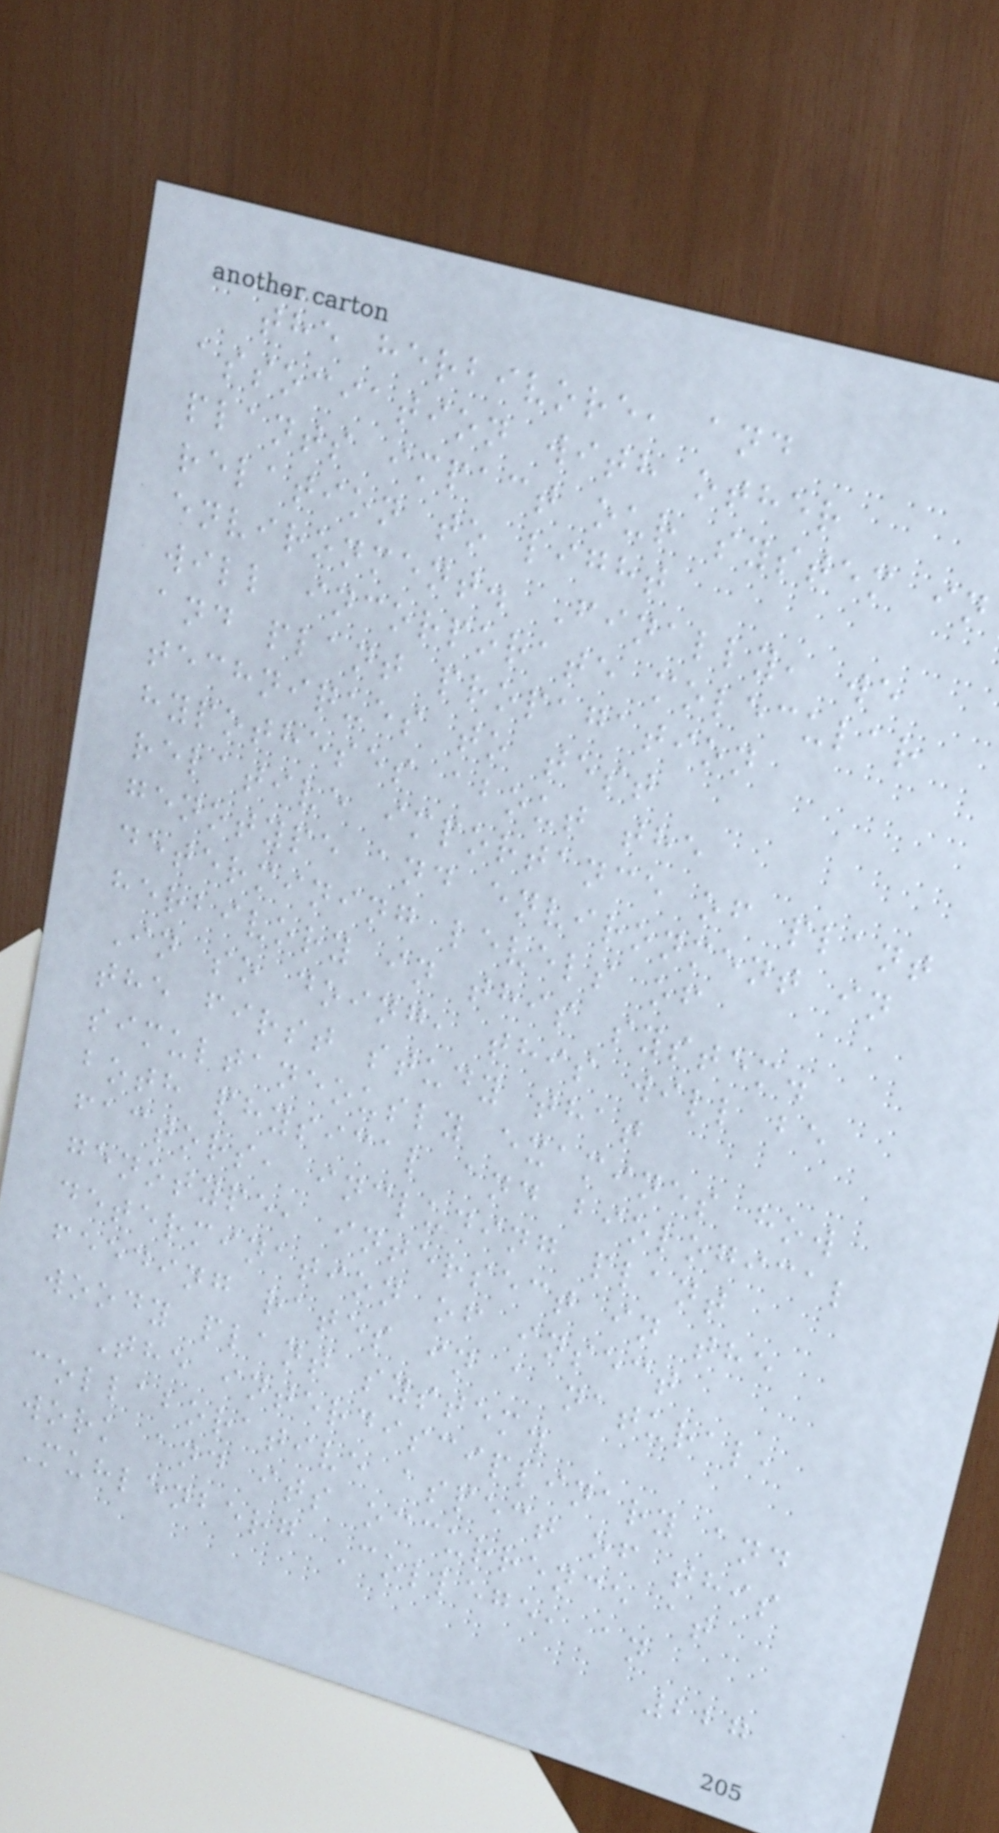the herbivore, and
association with other
plants impact our system in
relation to light
environment. Finally, we
will incorporate molecular
and plant propagation
techniques to test
hypotheses about the
relative importance of plant
genotype and environment in
determining levels of
herbivory in this system.
In so doing, this will be
the first study that
simultaneously examines how
both physical and biological
factors, including plant
genotype, intersect in the
determination of insect
feeding rates in a natural,
woody plant system.
The interdisciplinary and
collaborative aspect of this
work and its occurrence at
Muhlenberg College, an
227
